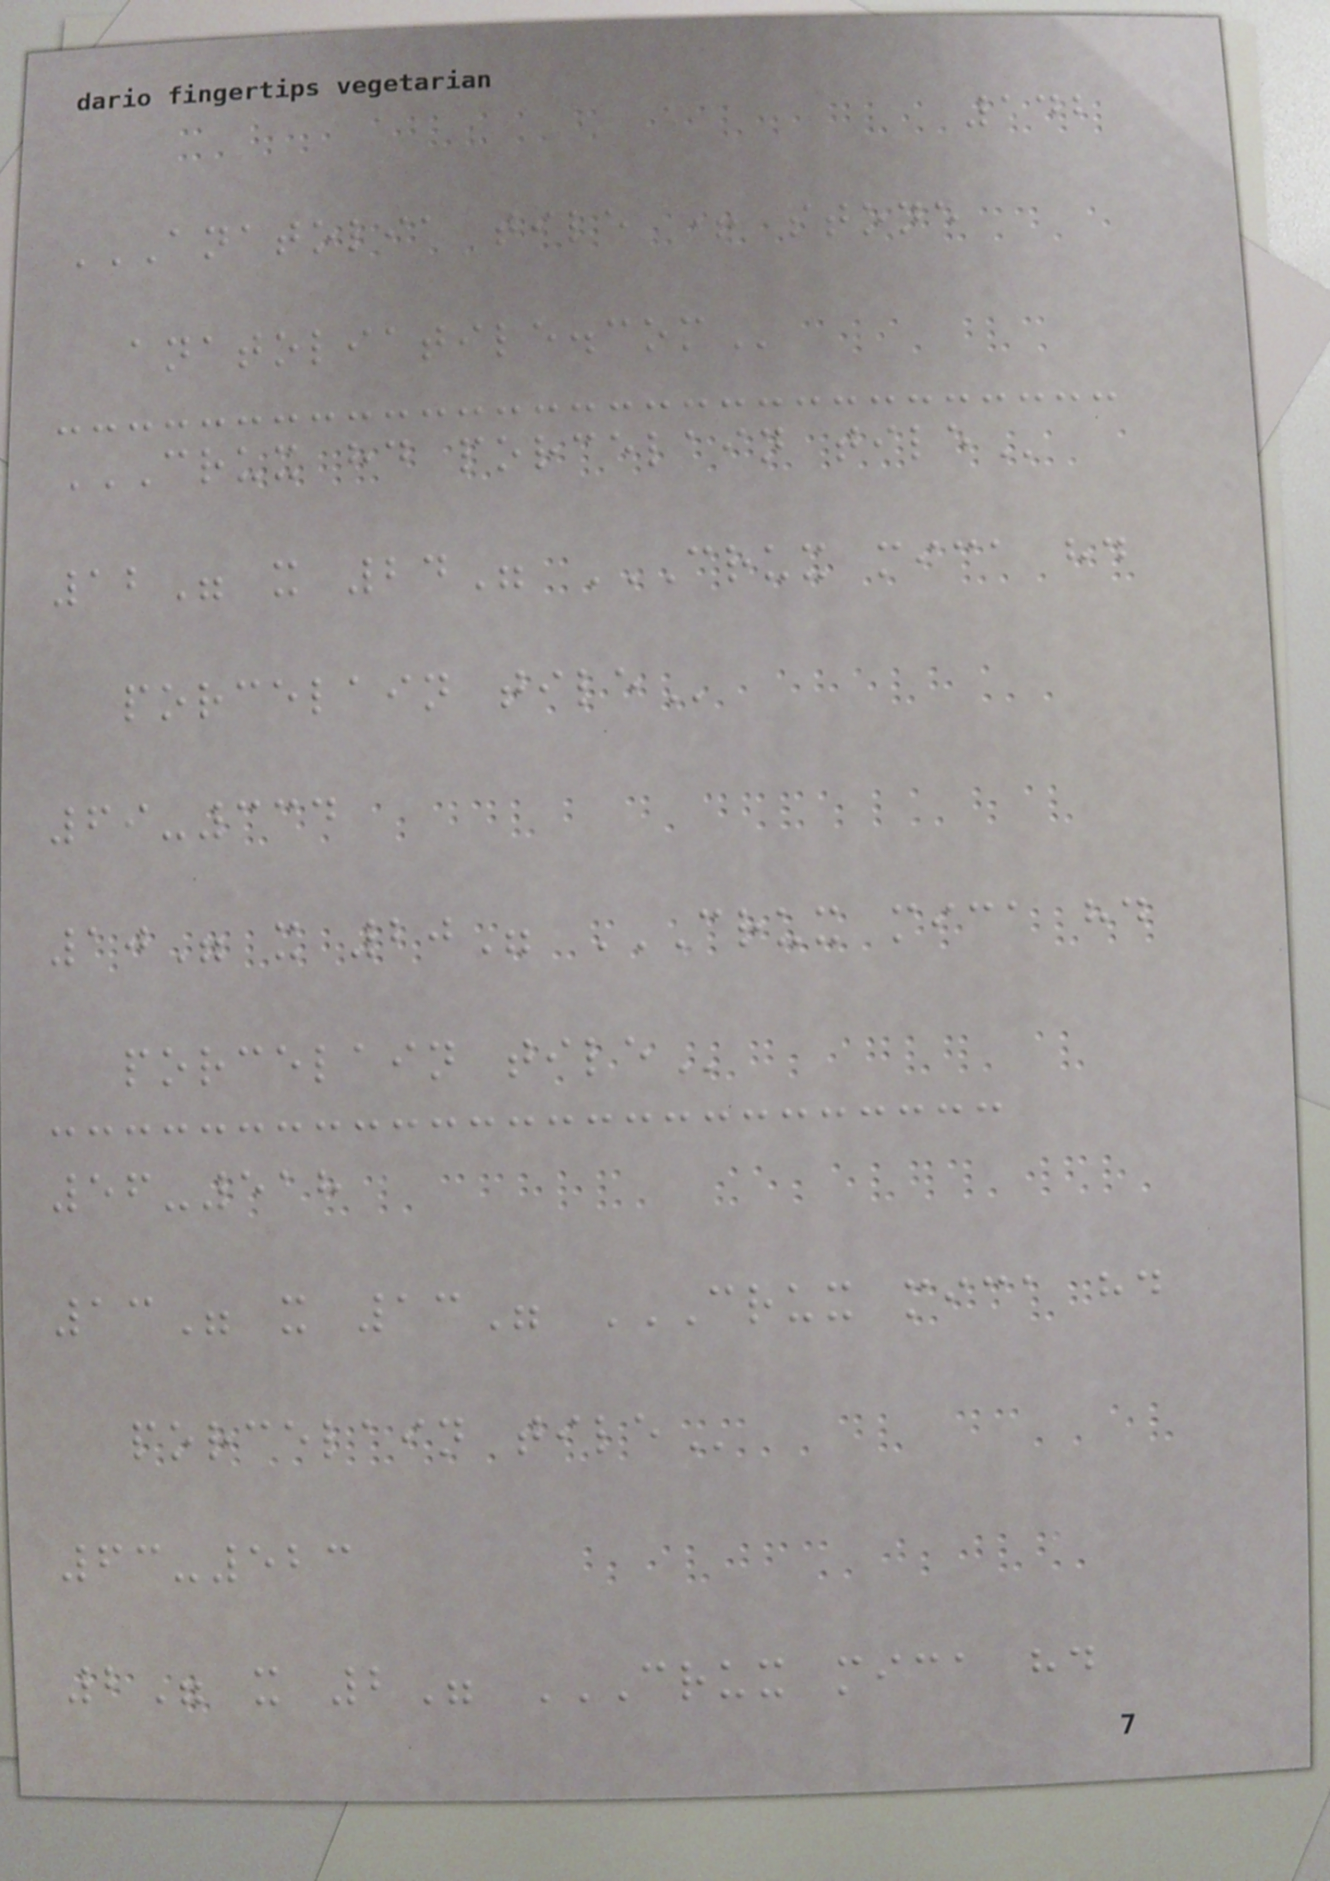142
ANATOLIA TILE + STONE
ANATOLIATILE.COM
CRUX HD PORCELAIN TILE
12" x 24" CRUX MICA HD
PORCELAIN TILE
69-334
10" x 20" CRUX MICA HD
PORCELAIN TILE
56-518
13" x 13" CRUX MICA HD
PORCELAIN TILE
63-523
2" x 2" CRUX MICA HD
